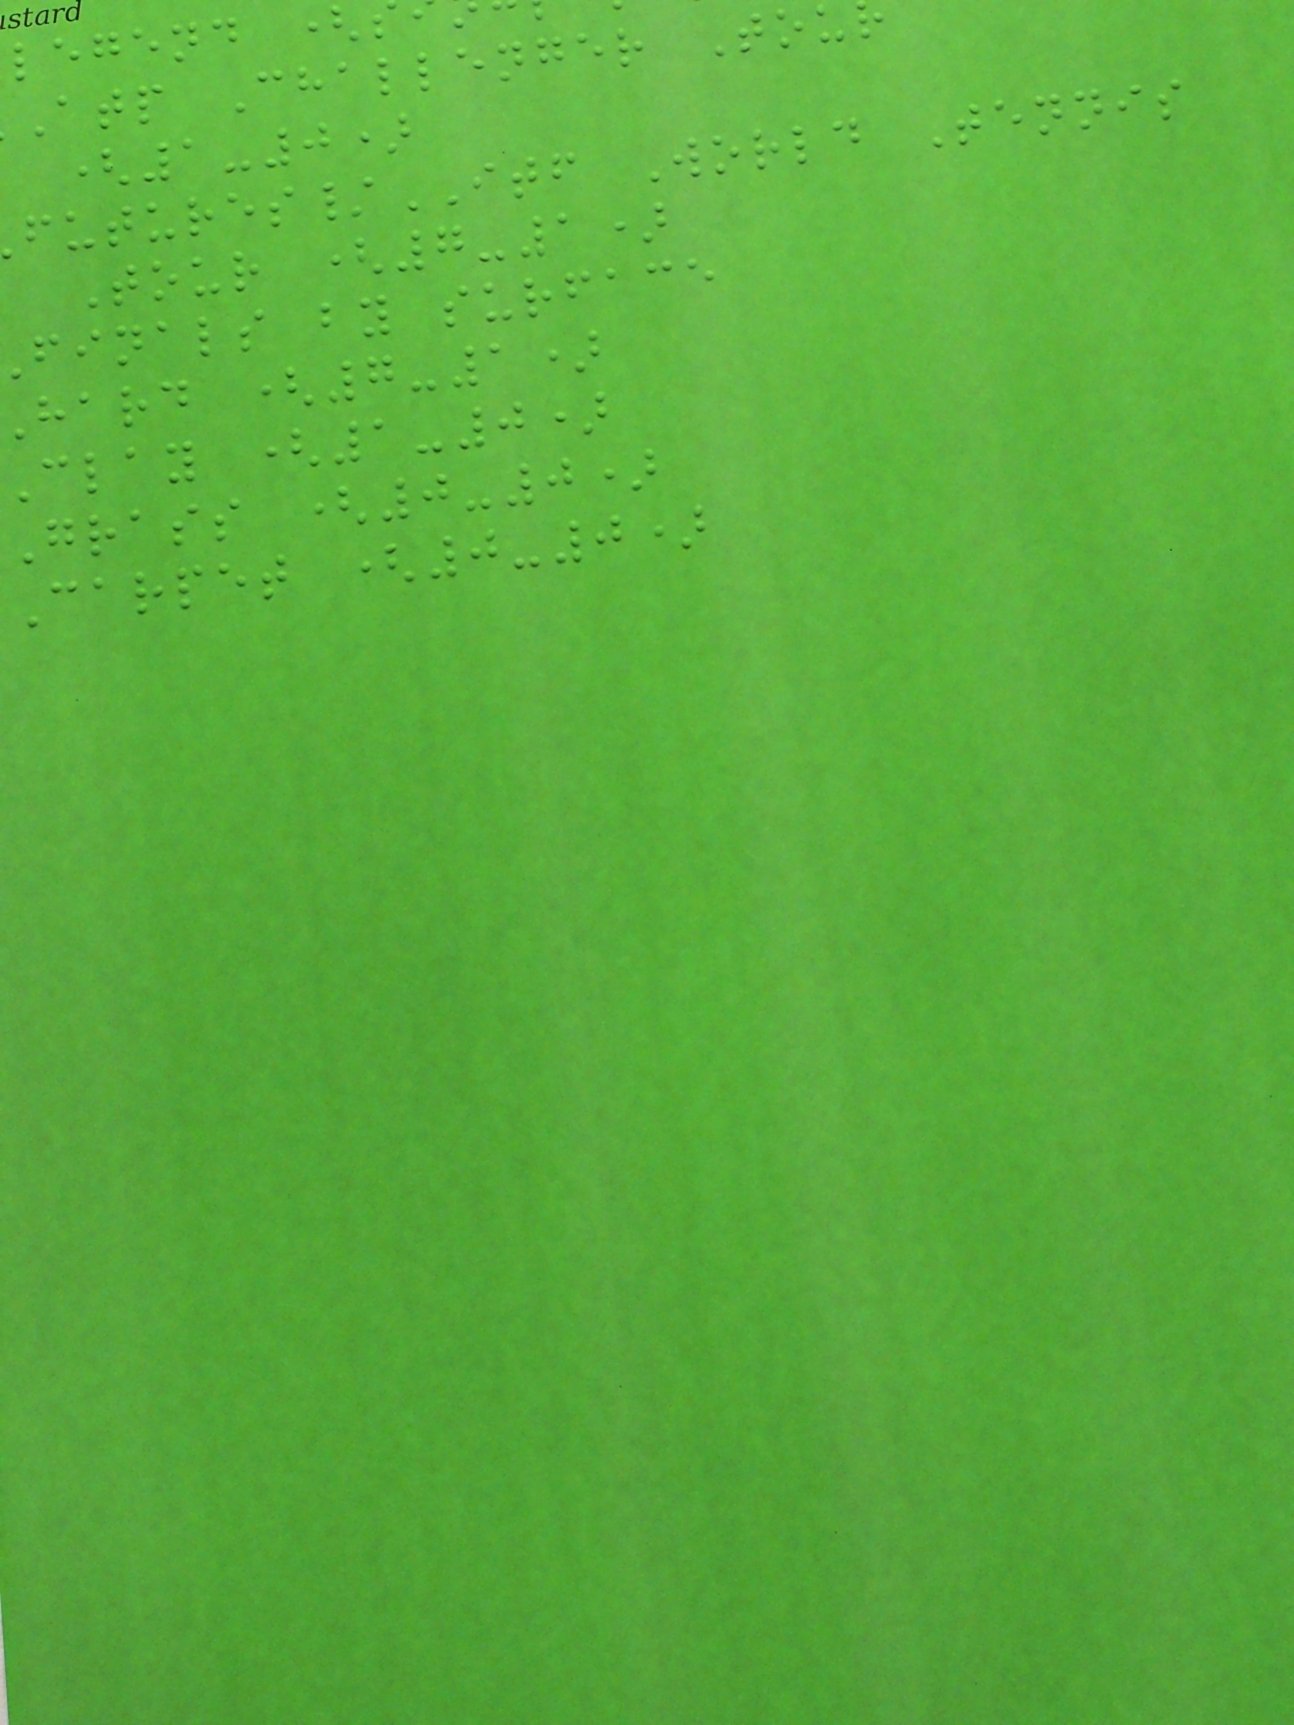legend (
atp Challenger Tou
(1-0)
utures/ITF World Tennis
Tour (7-1)
finals by surface
hard (7-1)
clay (1-0)
Grass (0-0)
Carpet (0-0)
